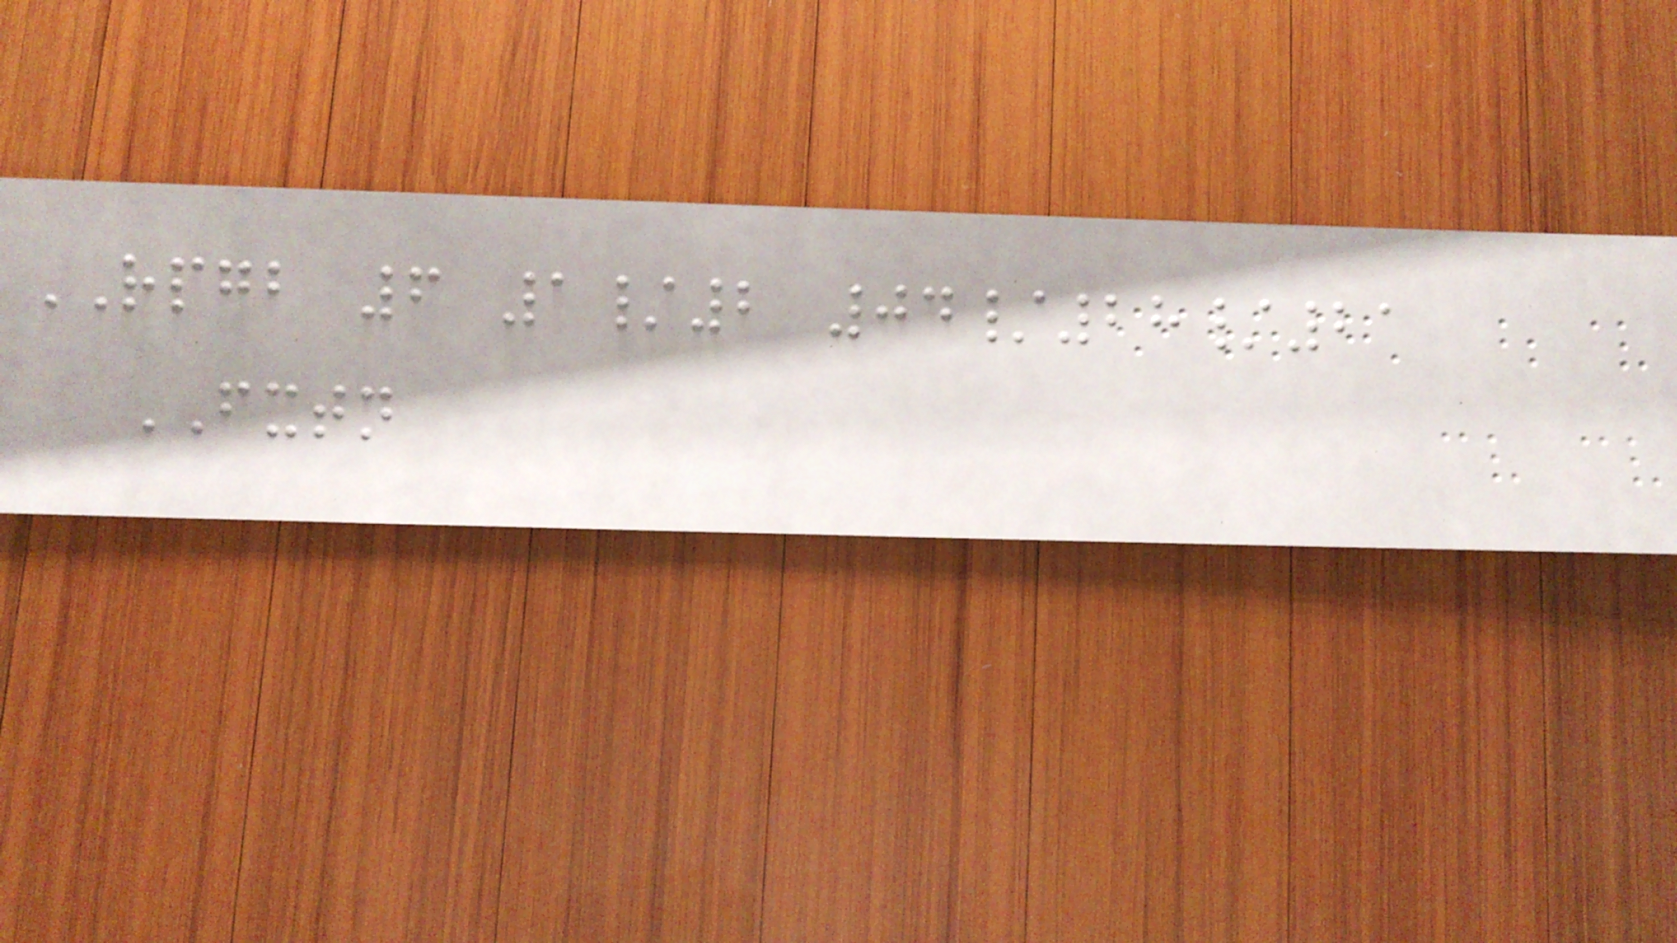RPGB 6 1/2 04/28/21
FXTN
